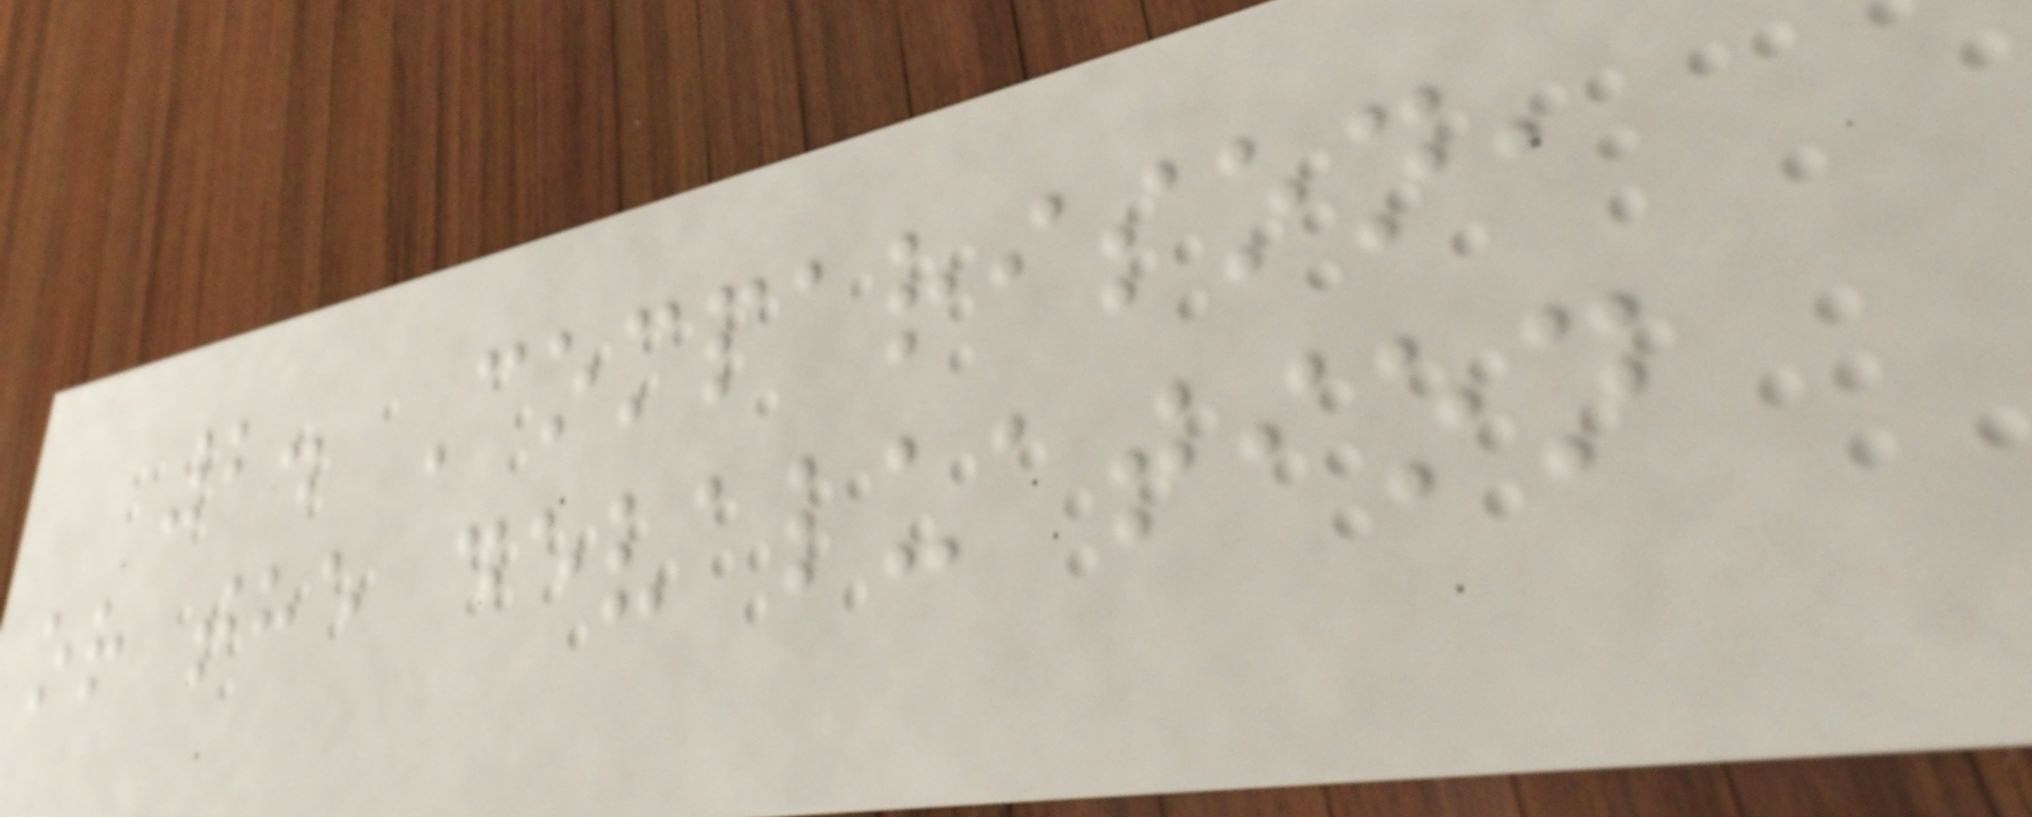2. Comparison,
or the devaluation
